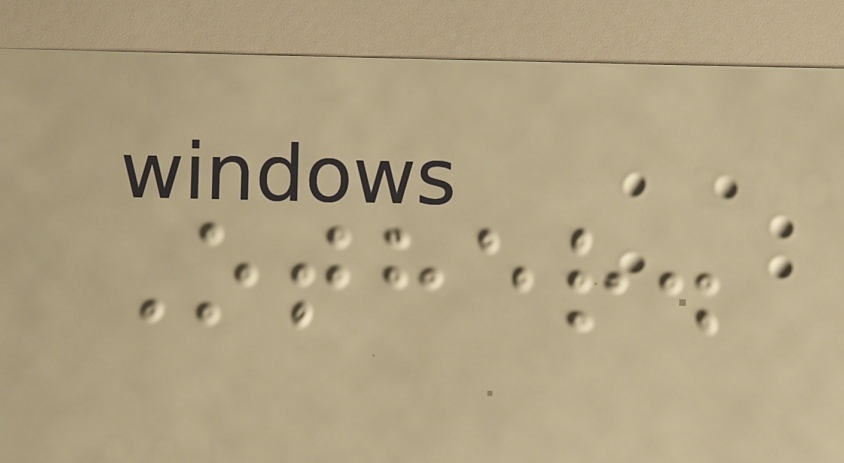Other.
